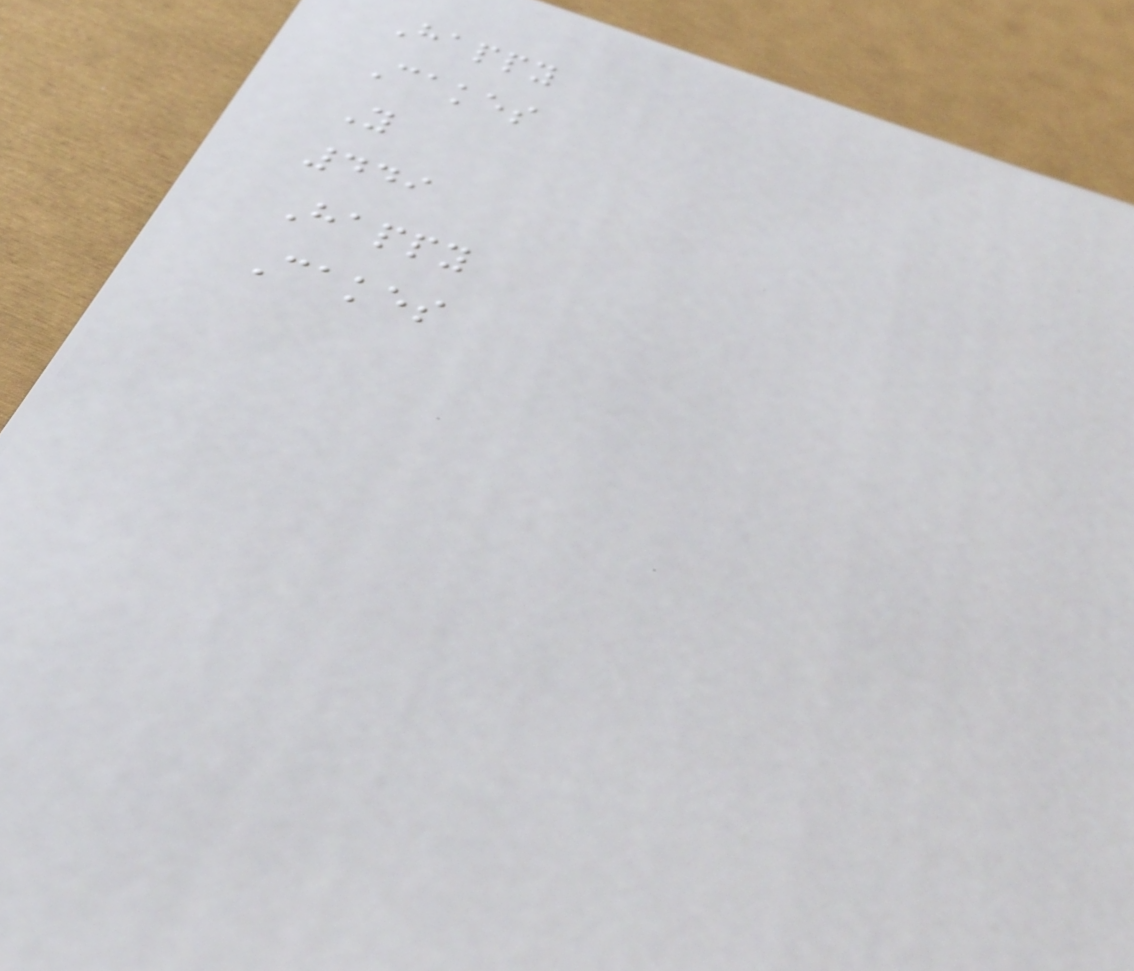Happy
Cakes
Y
449
Happy
Cakes
